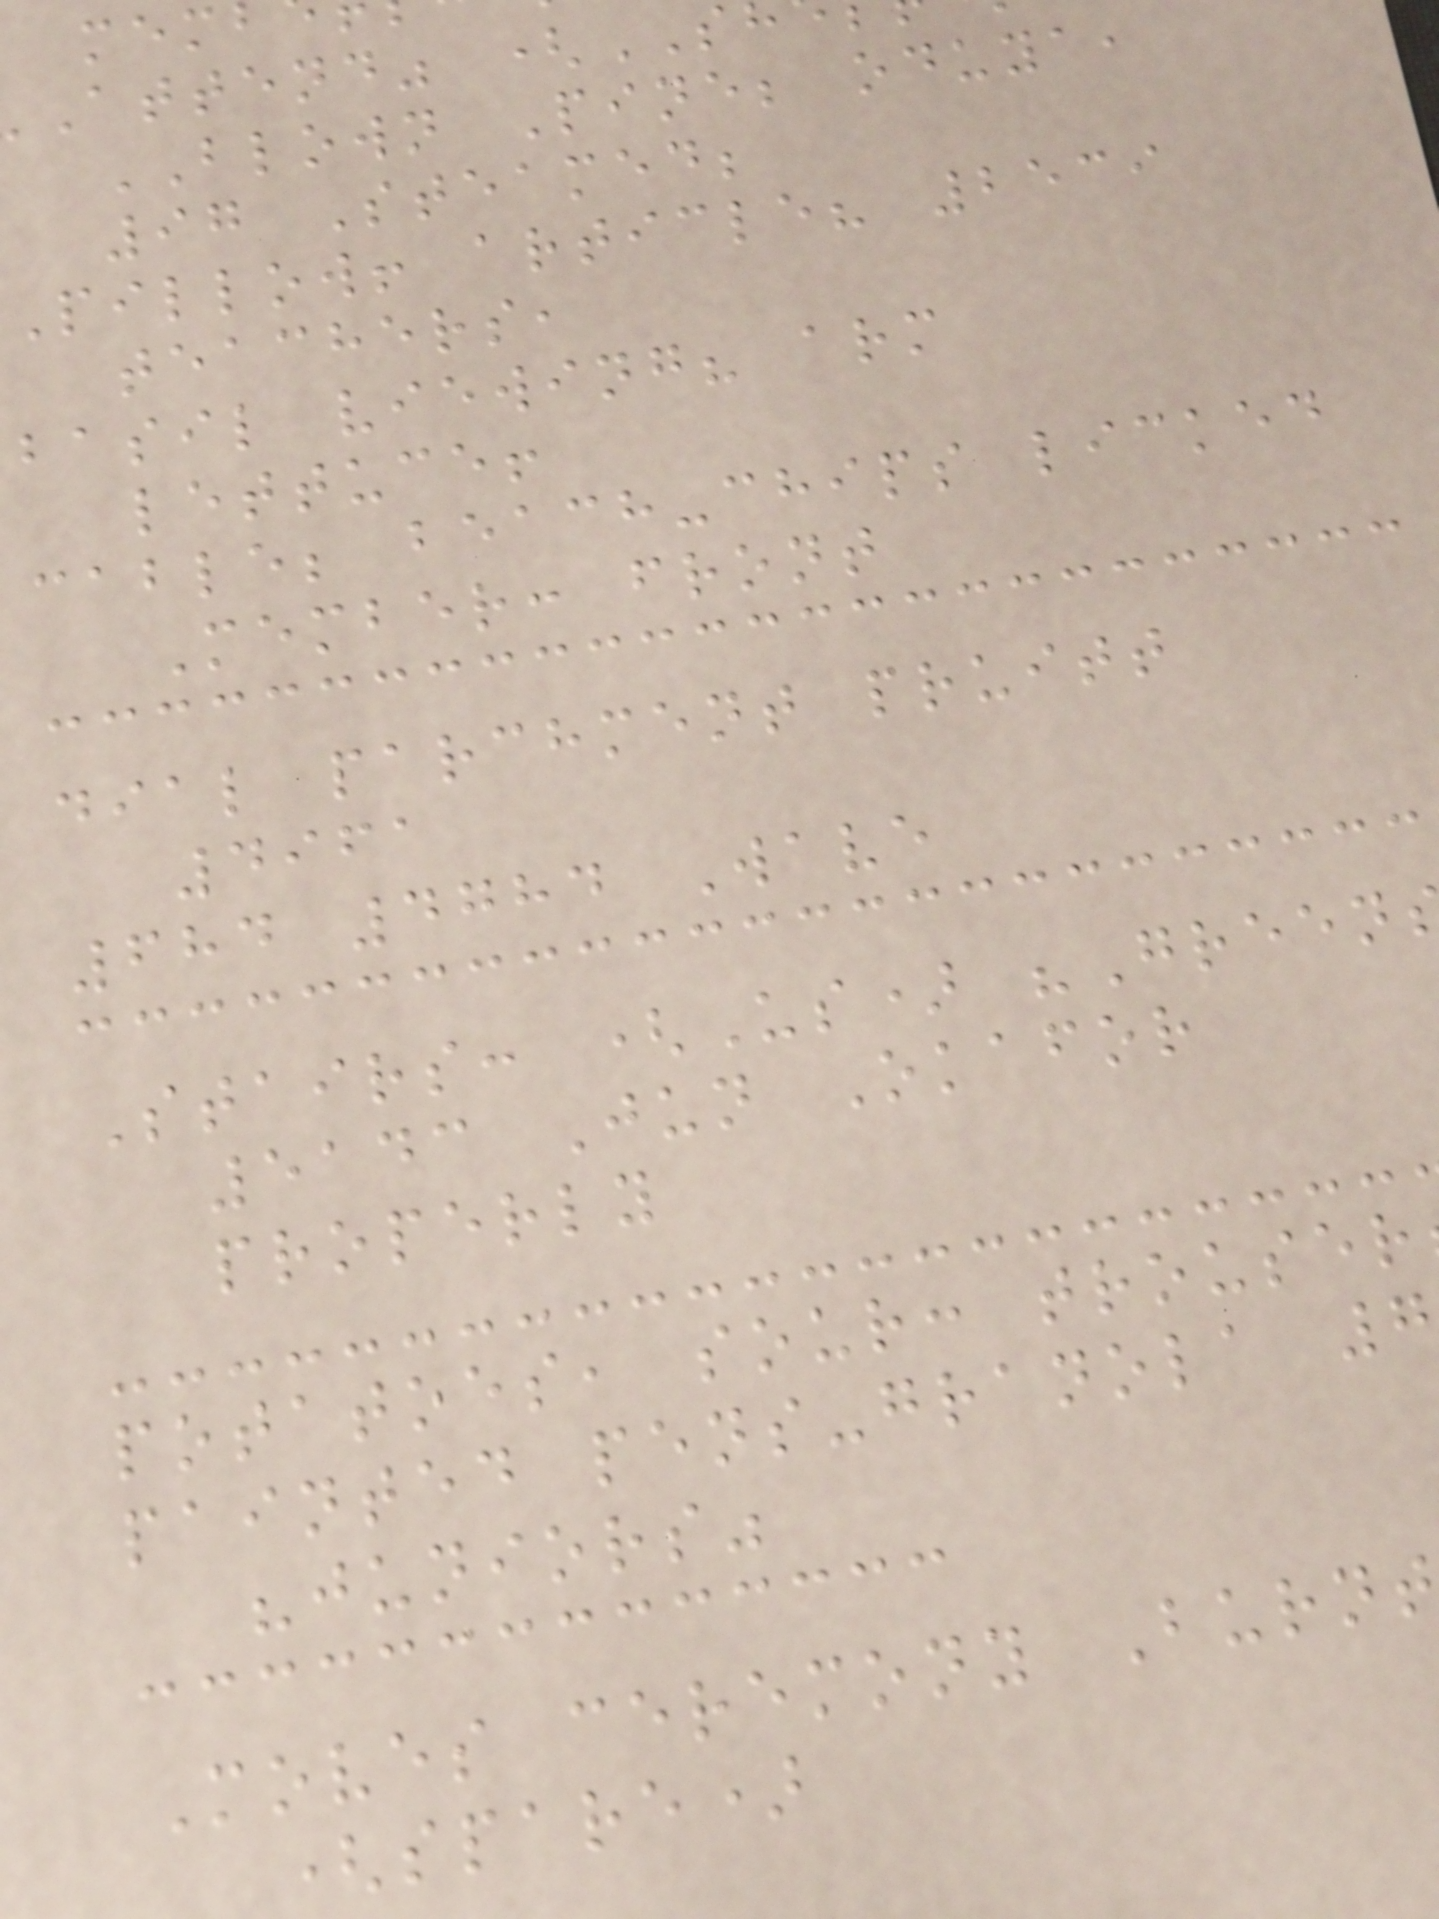Attend" (
BLOWN Pine; oduya,
97 Steamed;
Pillow! article? 2539
teachers,
basil viewing? arm
lettuce!
cable; beach-chips licked
Member: front
dial parchment pruitt
4961
684 4784 Wave
Stairs: (Us) "Green
5143 Jun Okafor
properly
potatoes, sour: trouser
painted pens-granola 7
"juniors"
Moves ceremony Burnt
(spare)
